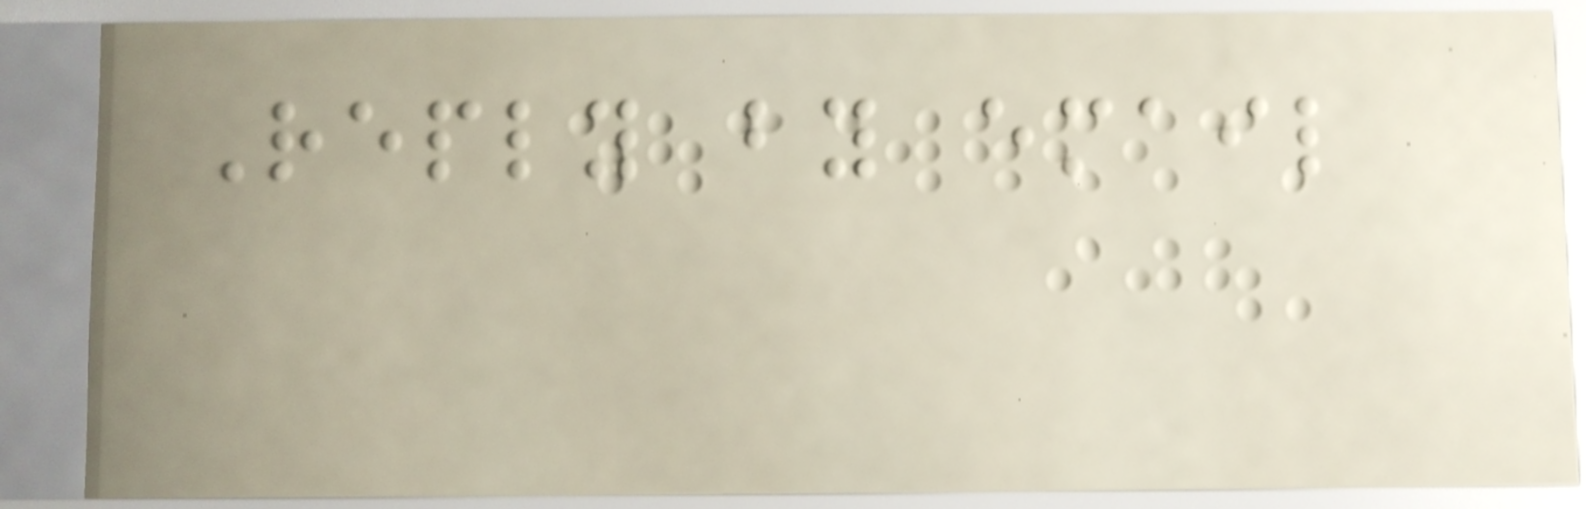Reply by email
